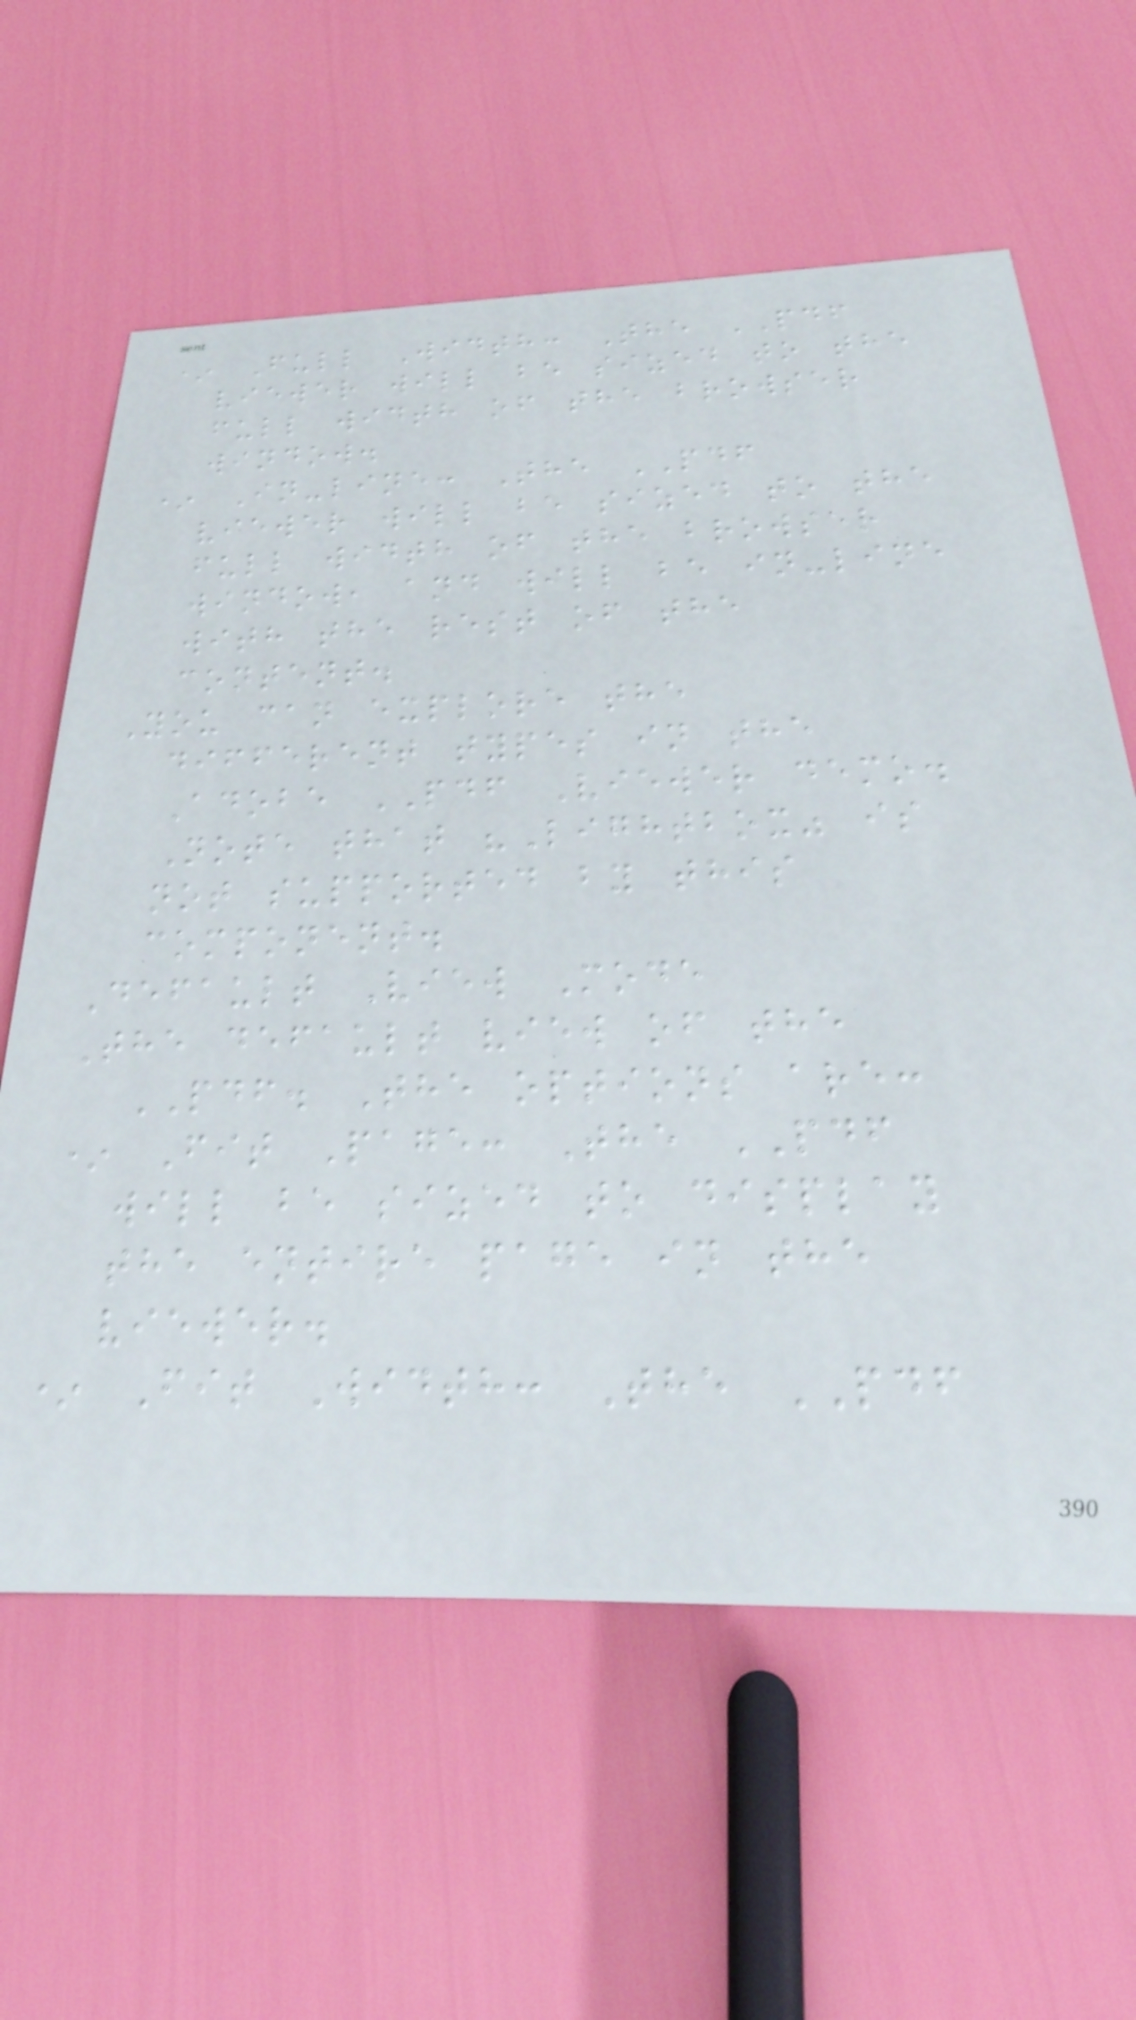* Full Width: The PDF
viewer will be sized to the
full width of the browser
window.
* In-line: The PDF
viewer will be sized to the
full width of the browser
window, and will be in-line
with the rest of the
content.
You can explore the
different types in the
Adobe PDF Viewer demo.
Note that "Lightbox" is
not supported by this
component.
Default View Mode
The default view of the
PDF. The options are:
* Fit Page: The PDF
will be sized to display
the entire page in the
viewer.
* Fit Width: The PDF
